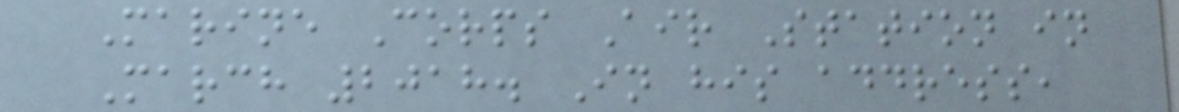Marine Corps Air Station in
March 2018. In his address,
